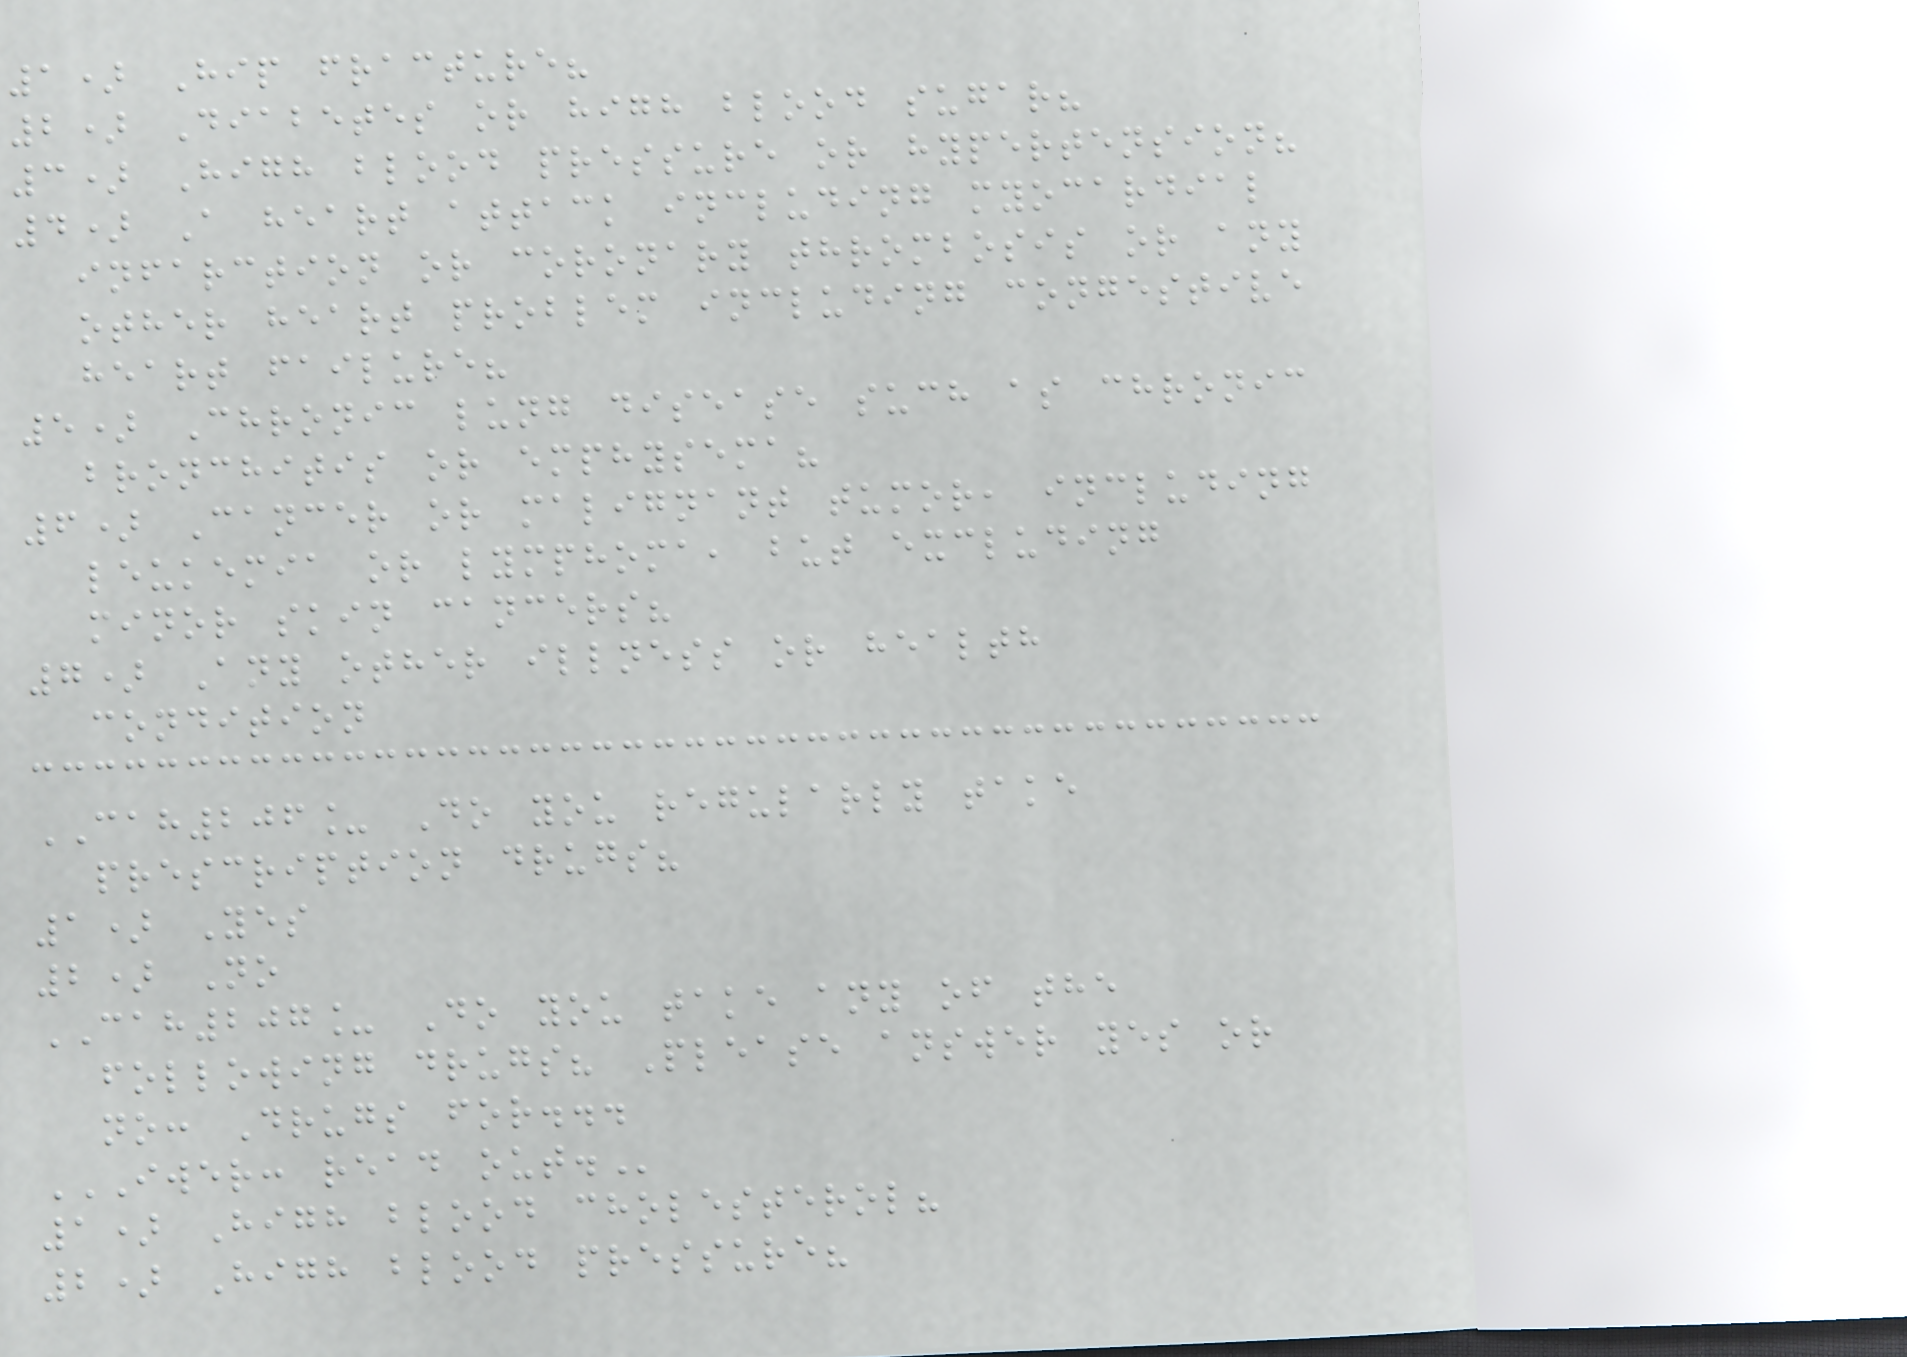1) Hip fracture?
2) Diabetes or high blood sugar?
3) High blood pressure or hypertension?
4) A heart attack including myocardial
infarction or coronary thrombosis or any
other heart problem including congestive
heart failure?
5) Chronic lung disease such as chronic
bronchitis or emphysema?
6) Cancer or malignant tumor, including
leukemia or lymphoma, but excluding
minor skin cancers?
7) Any other illness or health
condition
CAH206_ Do you regularly take
prescription drugs?
1) Yes
2) No
CAH207_ Do you take any of the
following drugs? Please answer yes or
no: Drugs for...
IWER: READ OUT.
1) High blood cholesterol?
2) High blood pressure?
